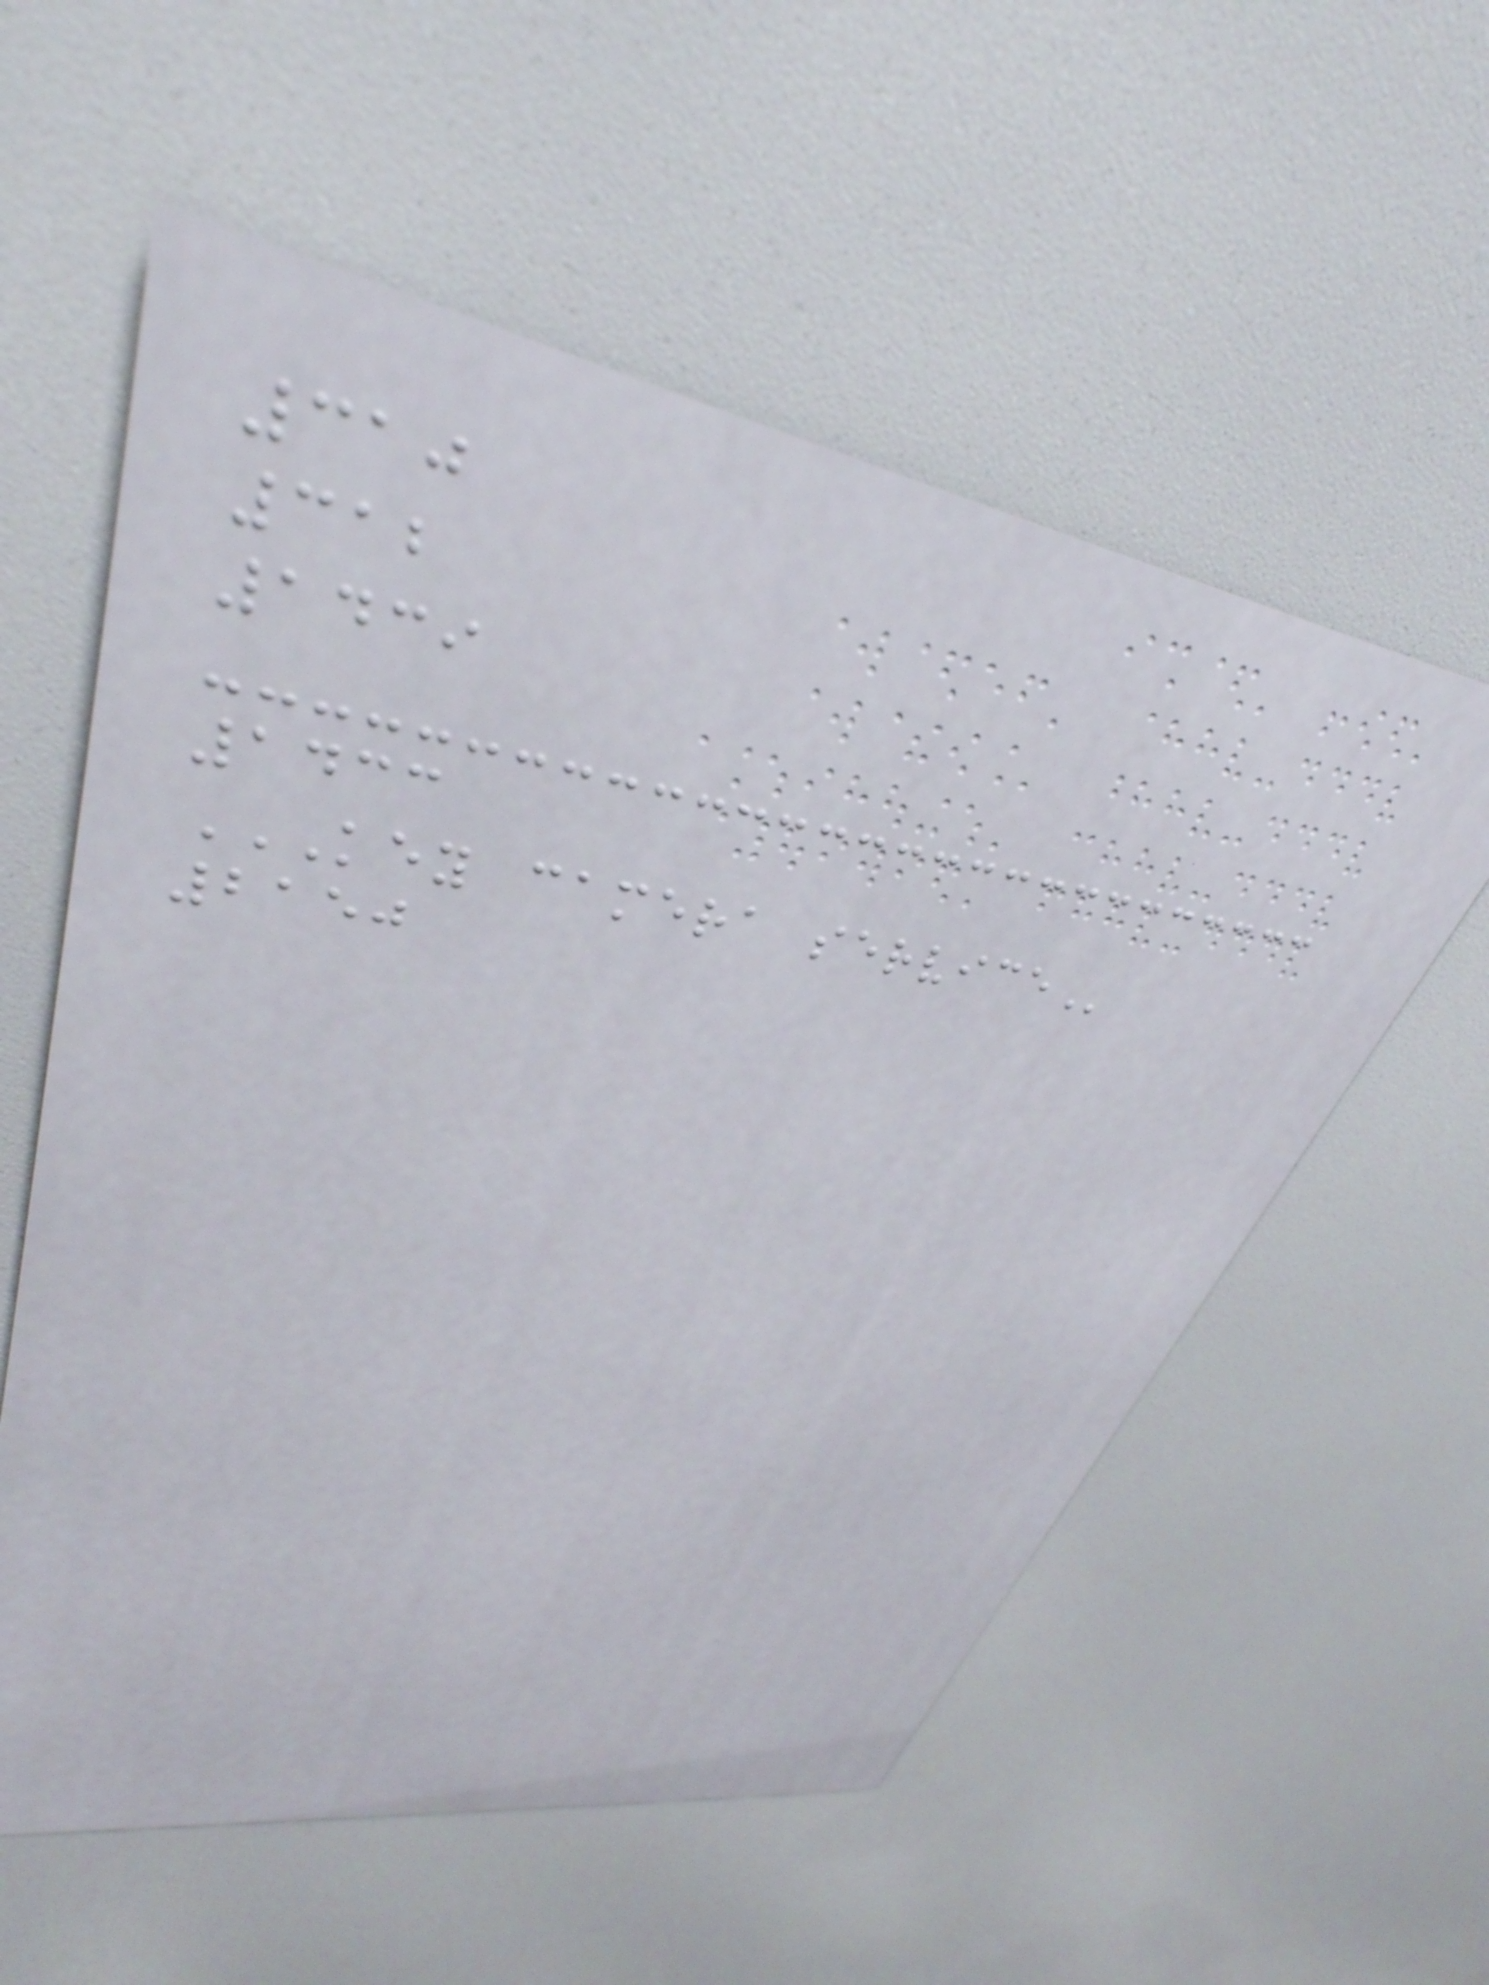310
312
1439
1433
KEY CAMERA SERVICE
2150
